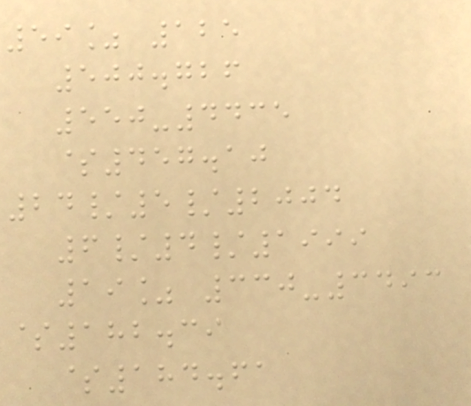59% 125
500.726
550-4435
$457.10
24/5/2004
6/4/1999
19% 330-3493
$182.39
$184.61
